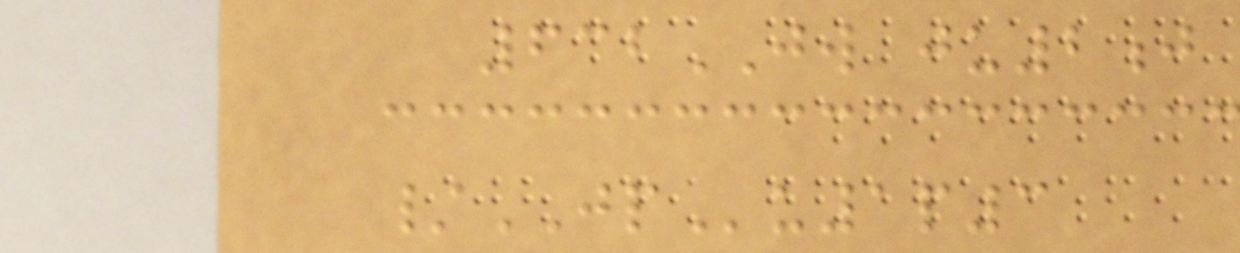632JW ju2j
/JPu1p3
